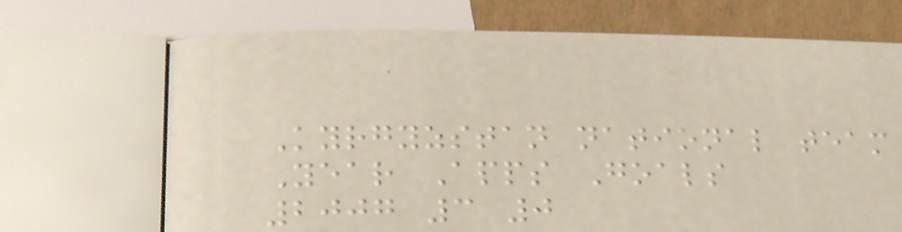Kyrgyzstan national team
Year Apps Goals
2007 3 0
